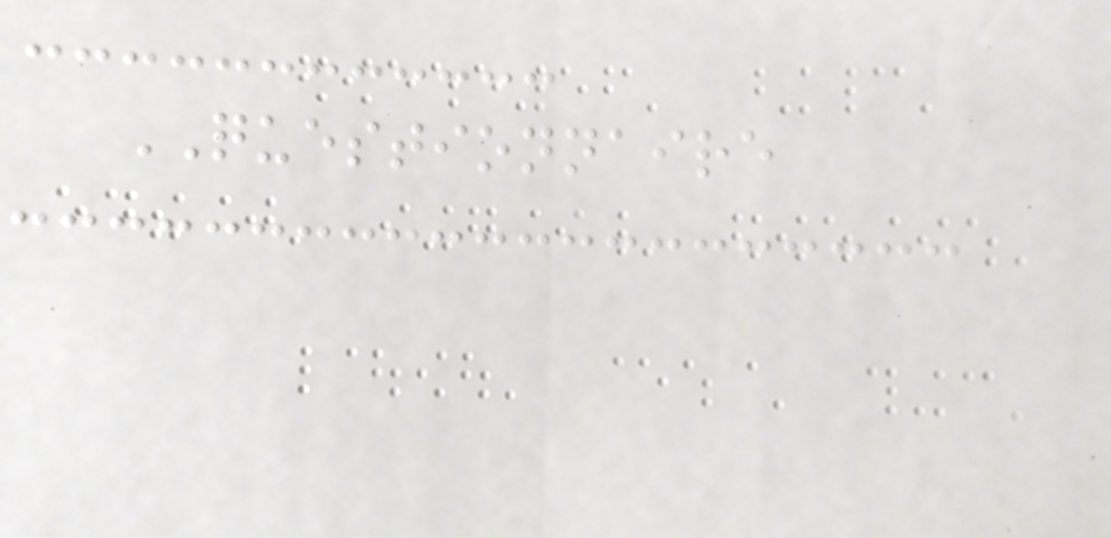QUESTIONNAIRE
